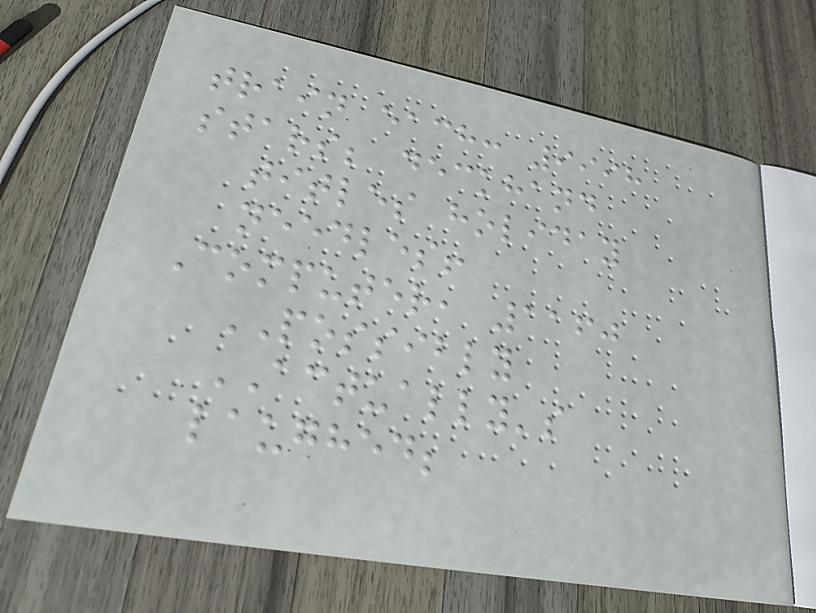train each: 9998
stars; deckhand
titles holiday
needles!
Computer, 1160
POSSIBLY
ACTUALLY's
laughed;
